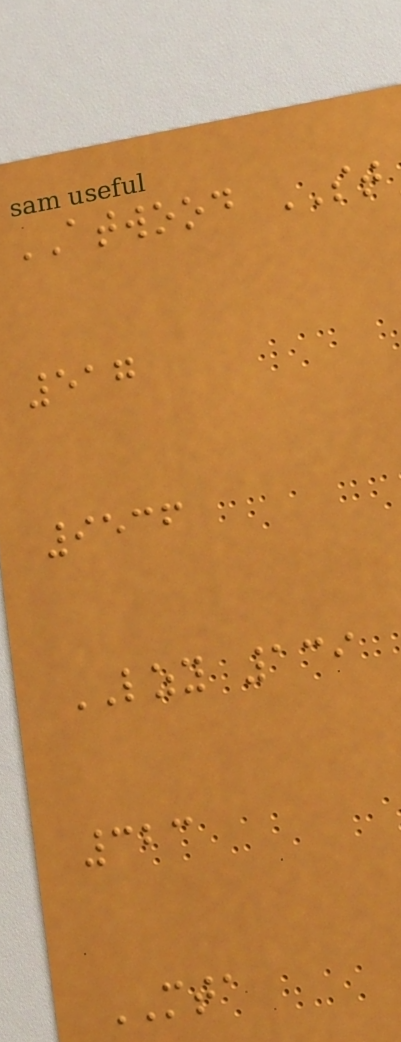ATWOOD ST
517
9536
LZY 139
323
MTA
